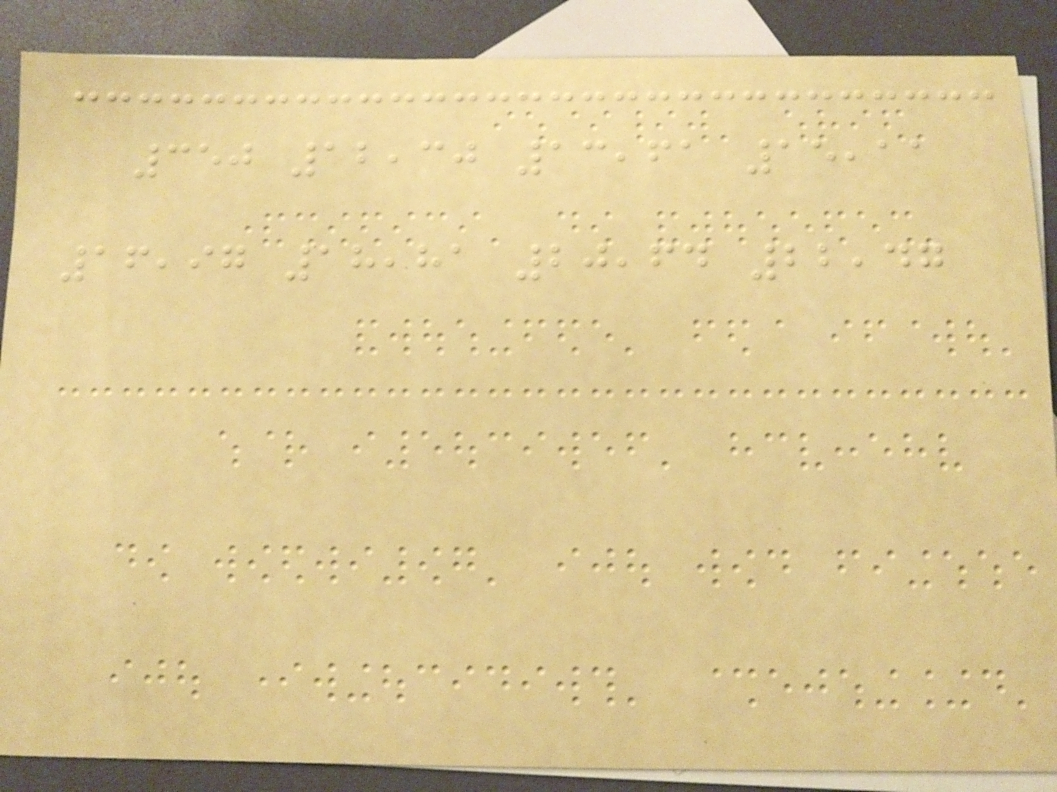350 12,30 13,61 15,11
16,97 18,81 20,64 22,47
